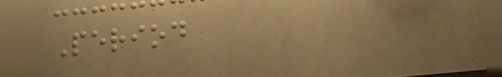Period
